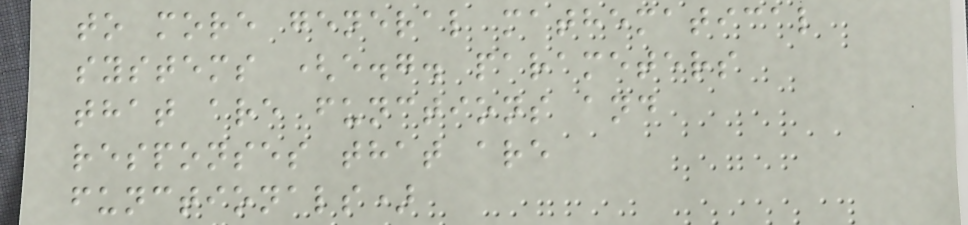to more general mathematical
systems (e.g. parameters
that are functions and
responses that are
functionals)
